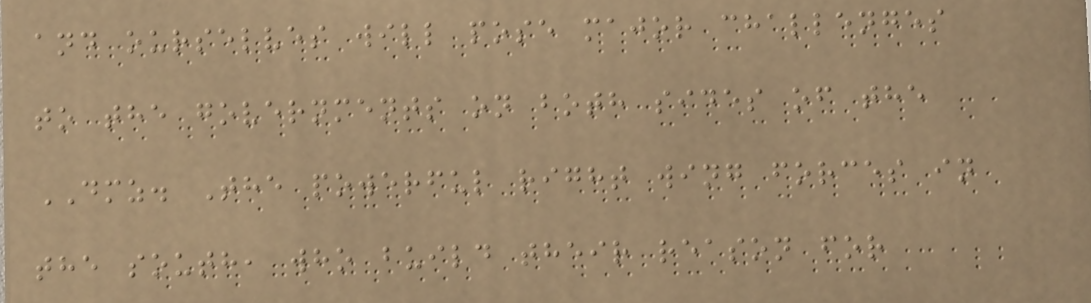and ourselves will pose major challenges
to the governments on both sides of the
DMZ. The powerful right wing forces in
the south, who build their reason for
